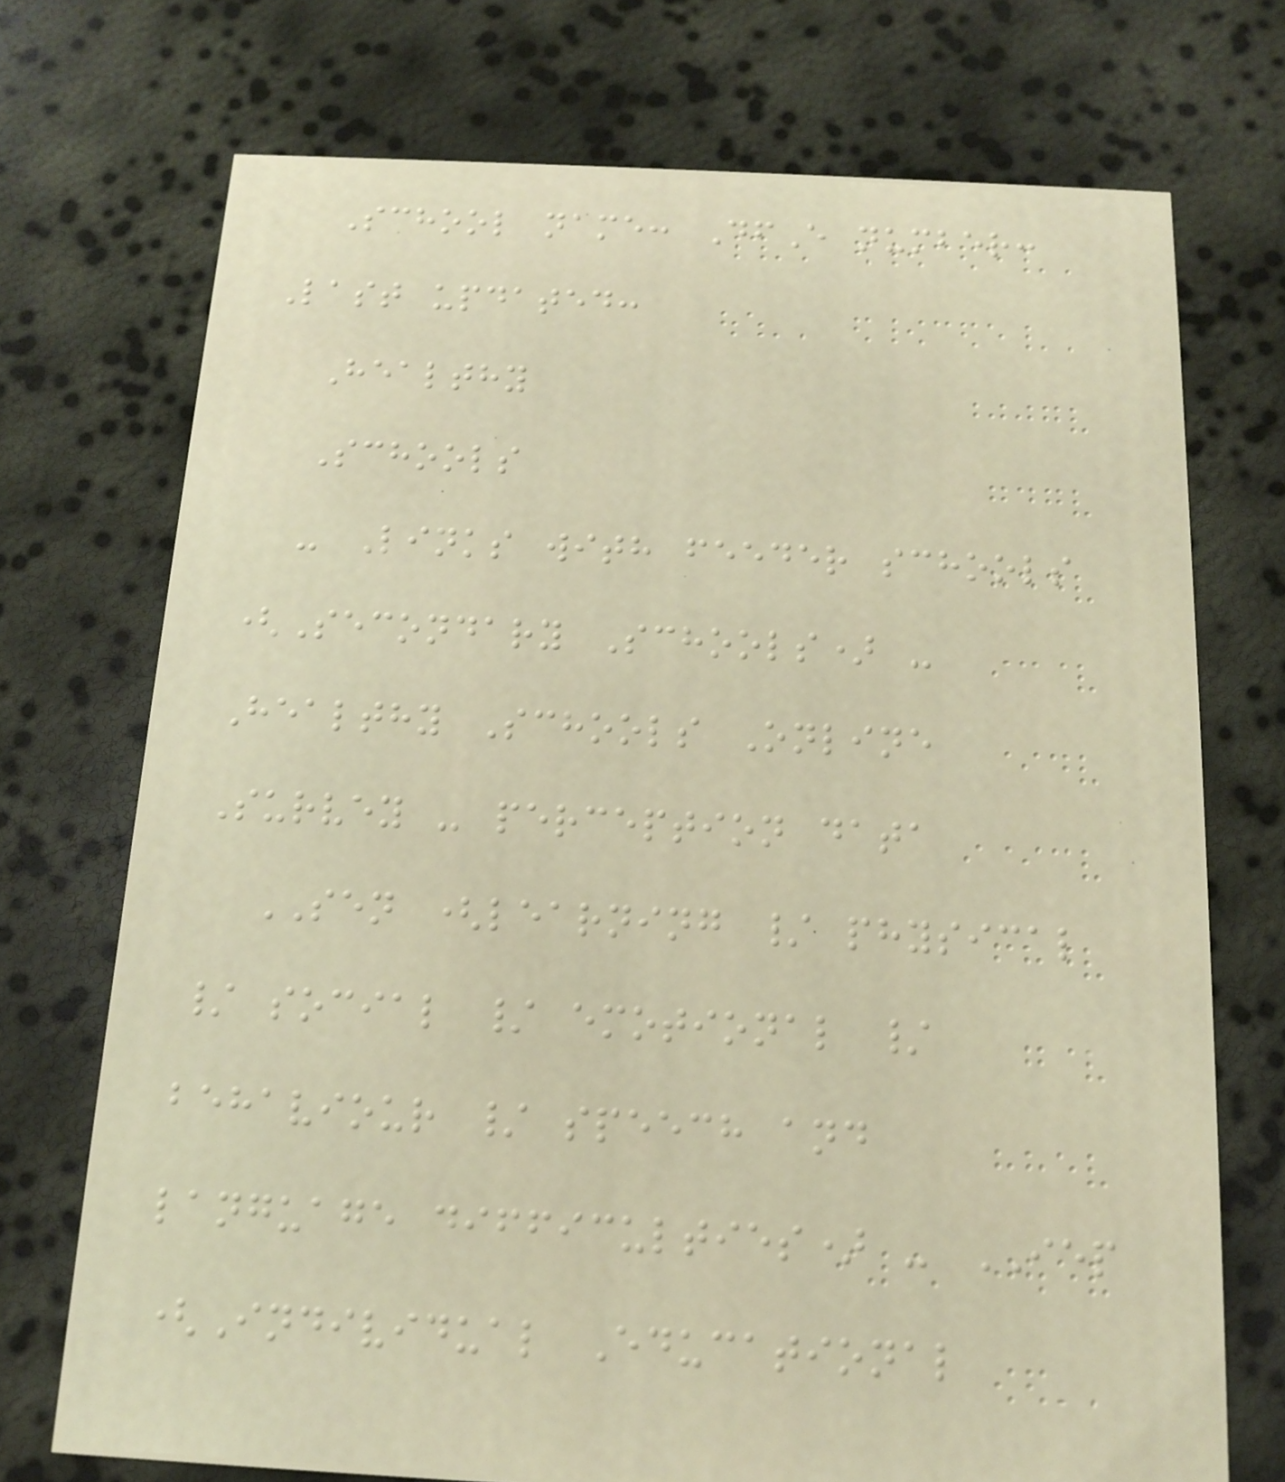School name: DfE number:
Last updated:
Healthy
Schools
- Links with feeder schools
(Secondary Schools) -
Healthy Schools Online
Survey - perception data
SEN (learning / physical
/ social / emotional /
behaviour / speech and
language difficulties) - IEP
(Individual Educational
